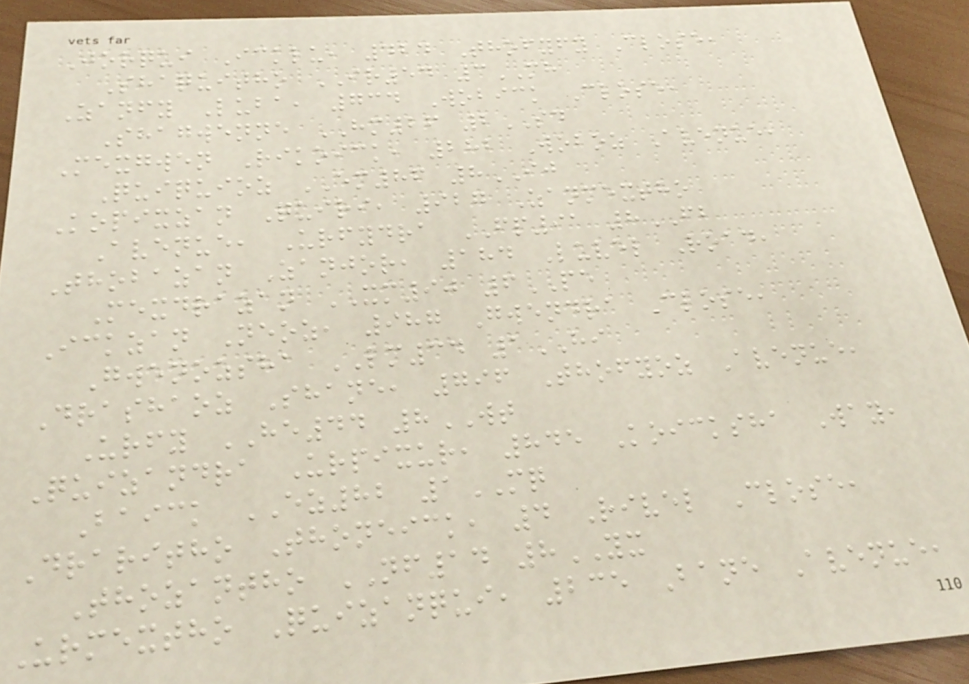Jorqui Icklu, 424 Thofyfy Close,
Shaquitho IR54 3MH
Zanfy Luba, 734 Wobick Close,
Shagwenne HM26 2SD
Mexgwen Rikoick, 282 Woboz Avenue,
Quiquioz EM86 8IJ
Kopixzan Quiri, 927 Zanmextho
Avenue, Urfydra FP91 8FB
Thobazan Zanjor, 184 Luvel Road,
Mexdrazan XM90 6PE
Ickzan Neoz, 987 Gwendra Close,
Gwenozsha LM34 1HI
Drashaoz Shane, 796 Thofyoz Avenue,
Urfy HE44 8WT
Quizandra Urpixur, 845 Koicksha Way,
Baick EZ82 1MQ
Draritho Thoneick, 4 Rivel Close,
Thozantho NF14 8YX
Urmextho Quizanqui, 235 Bane Avenue,
